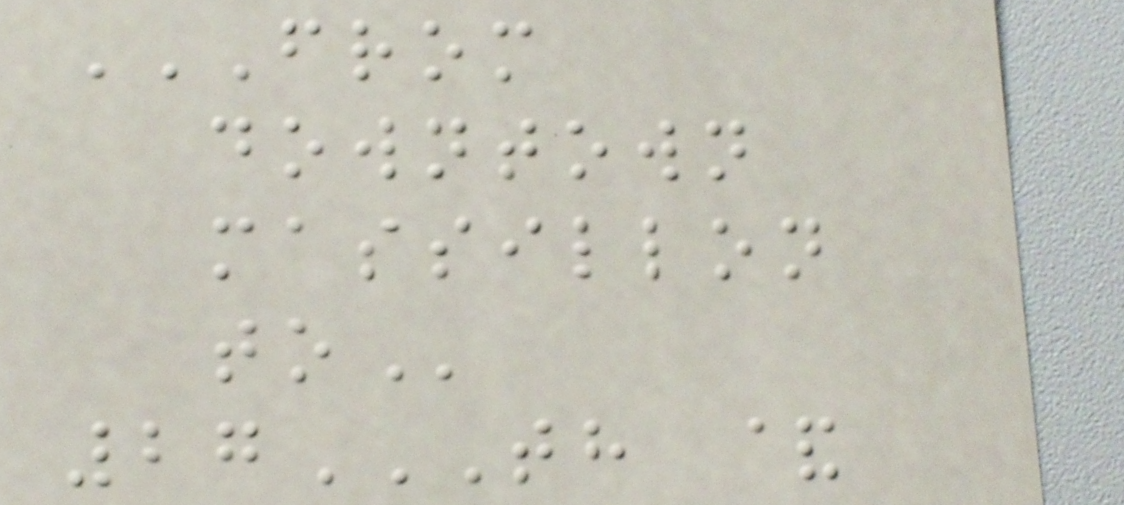FROM
DOWNTOWN
MASSILLON
TO
27TH &
